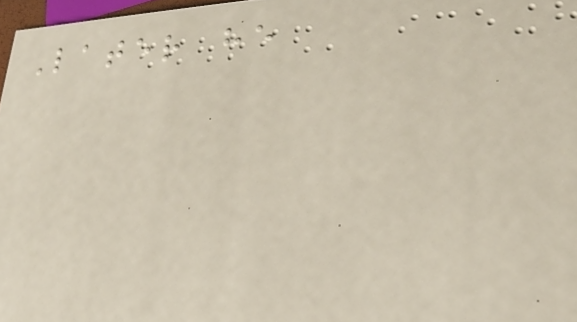Later he
